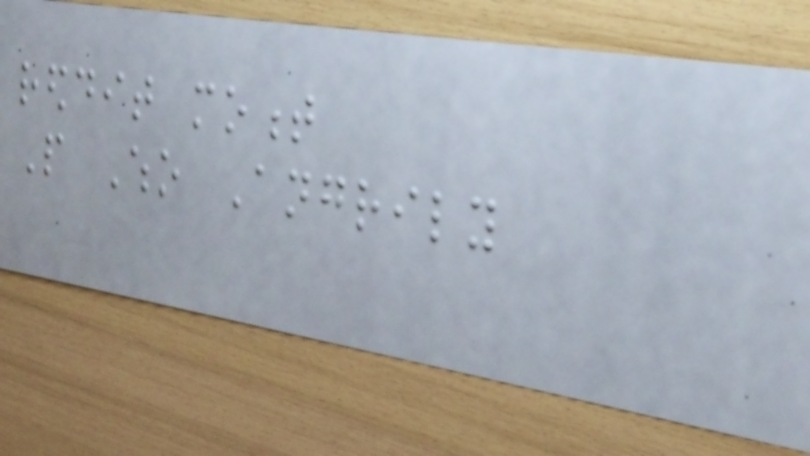reddit moment
People Who Angrily
